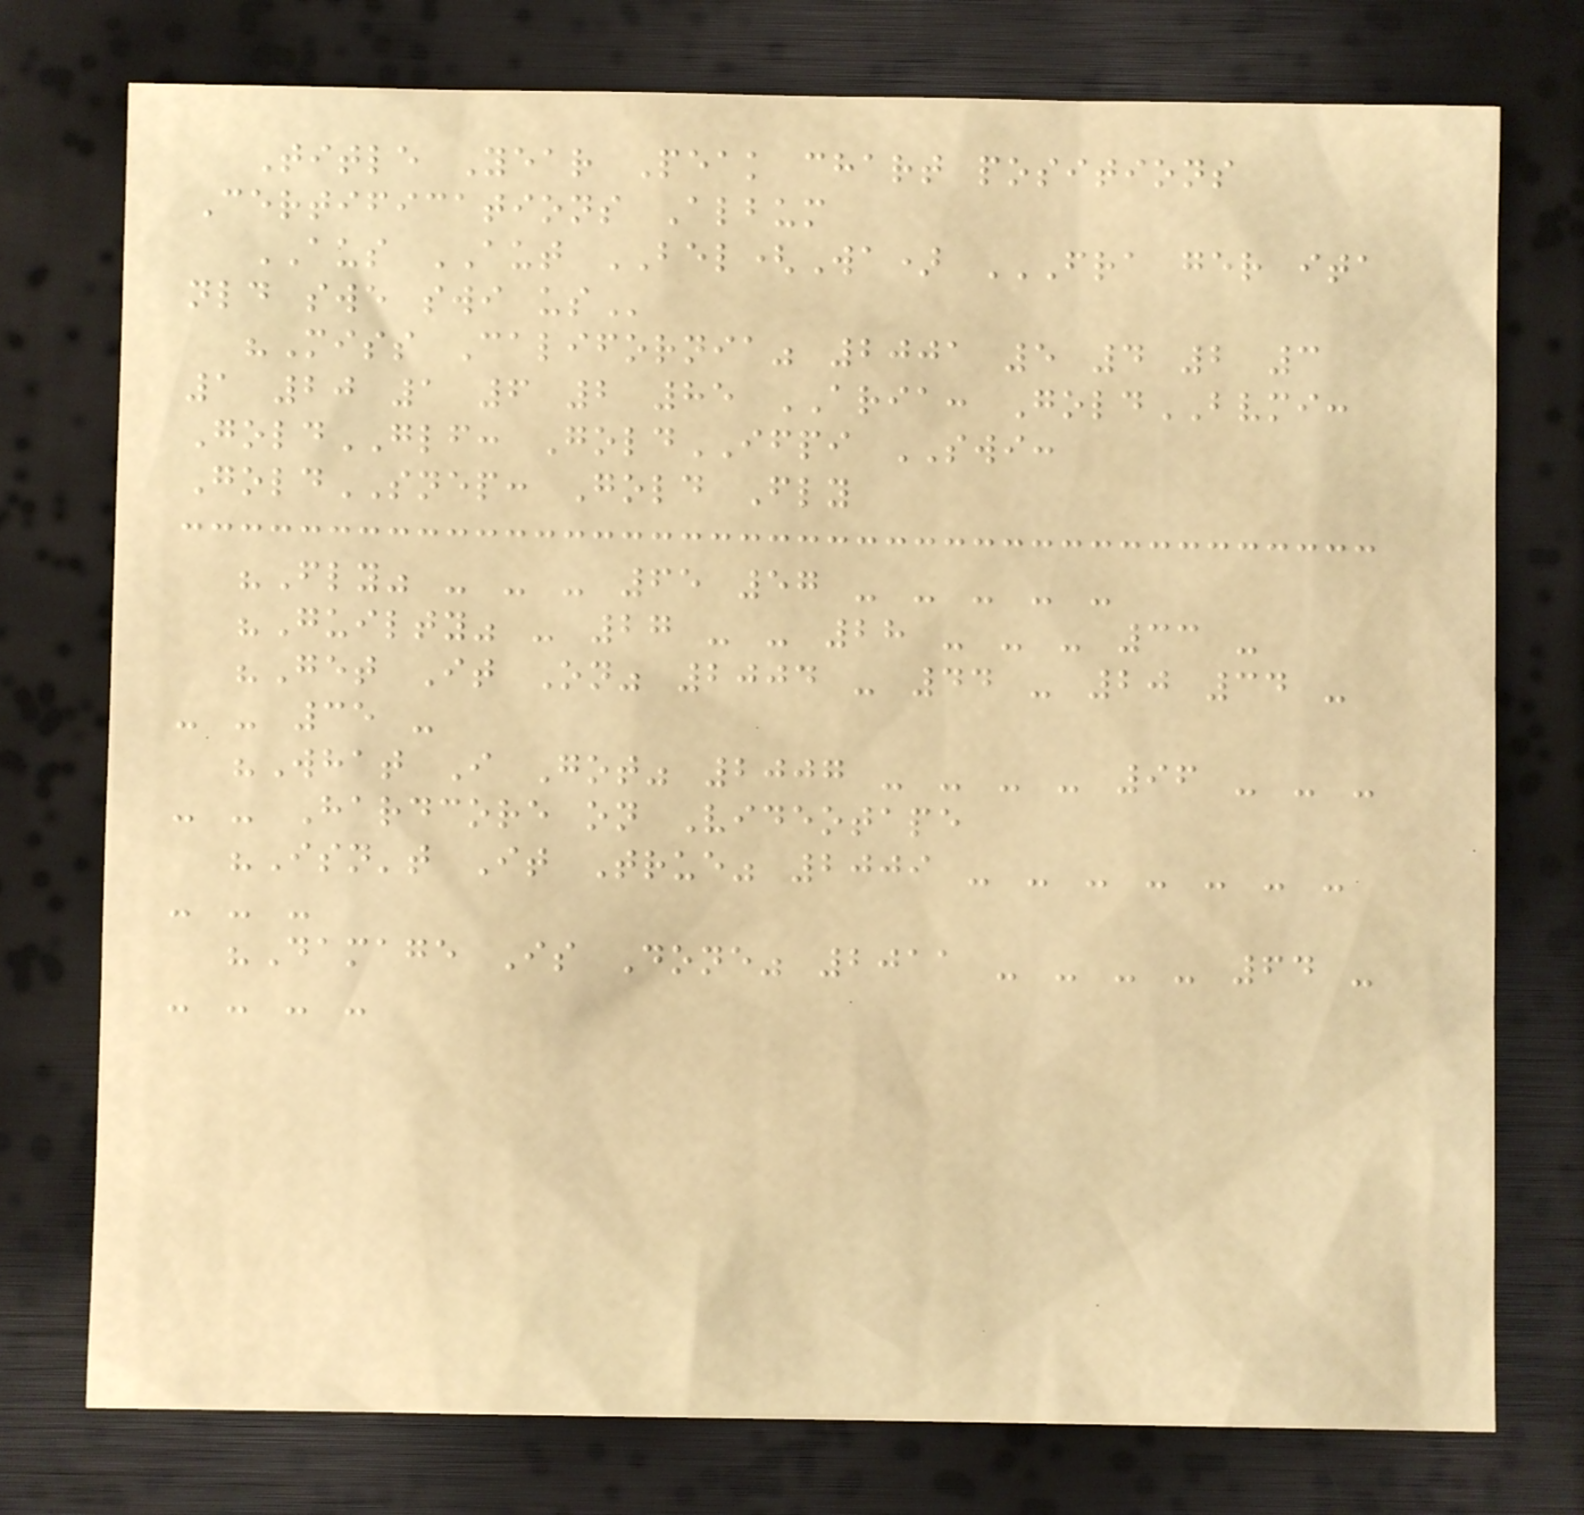Title Year Peak chart positions
Certifications Album
AUS AUT BEL(Wa) FRA GER ITA
NLD SWE SWI US
"Miss California" 2001 5 4 2 3
1 20 1 6 2 85 ARIA: GoldBVMI:
GoldGLF: GoldIFPI SWI:
GoldSNEP: Gold Fly
"Fly" - - - 65 57 - - - - -
"Guilty" - 27 - - 28 - - - 33 -
"Get It On" 2004 - 44 - 20 34 -
- - 35 -
"What I Got" 2007 - - - - 96 - - -
- - Hardcore on Videotape
"Isn't It True" 2009 - - - - - - -
- - -
"Damage Is Done" 2011 - - - - 64 -
- - - -
